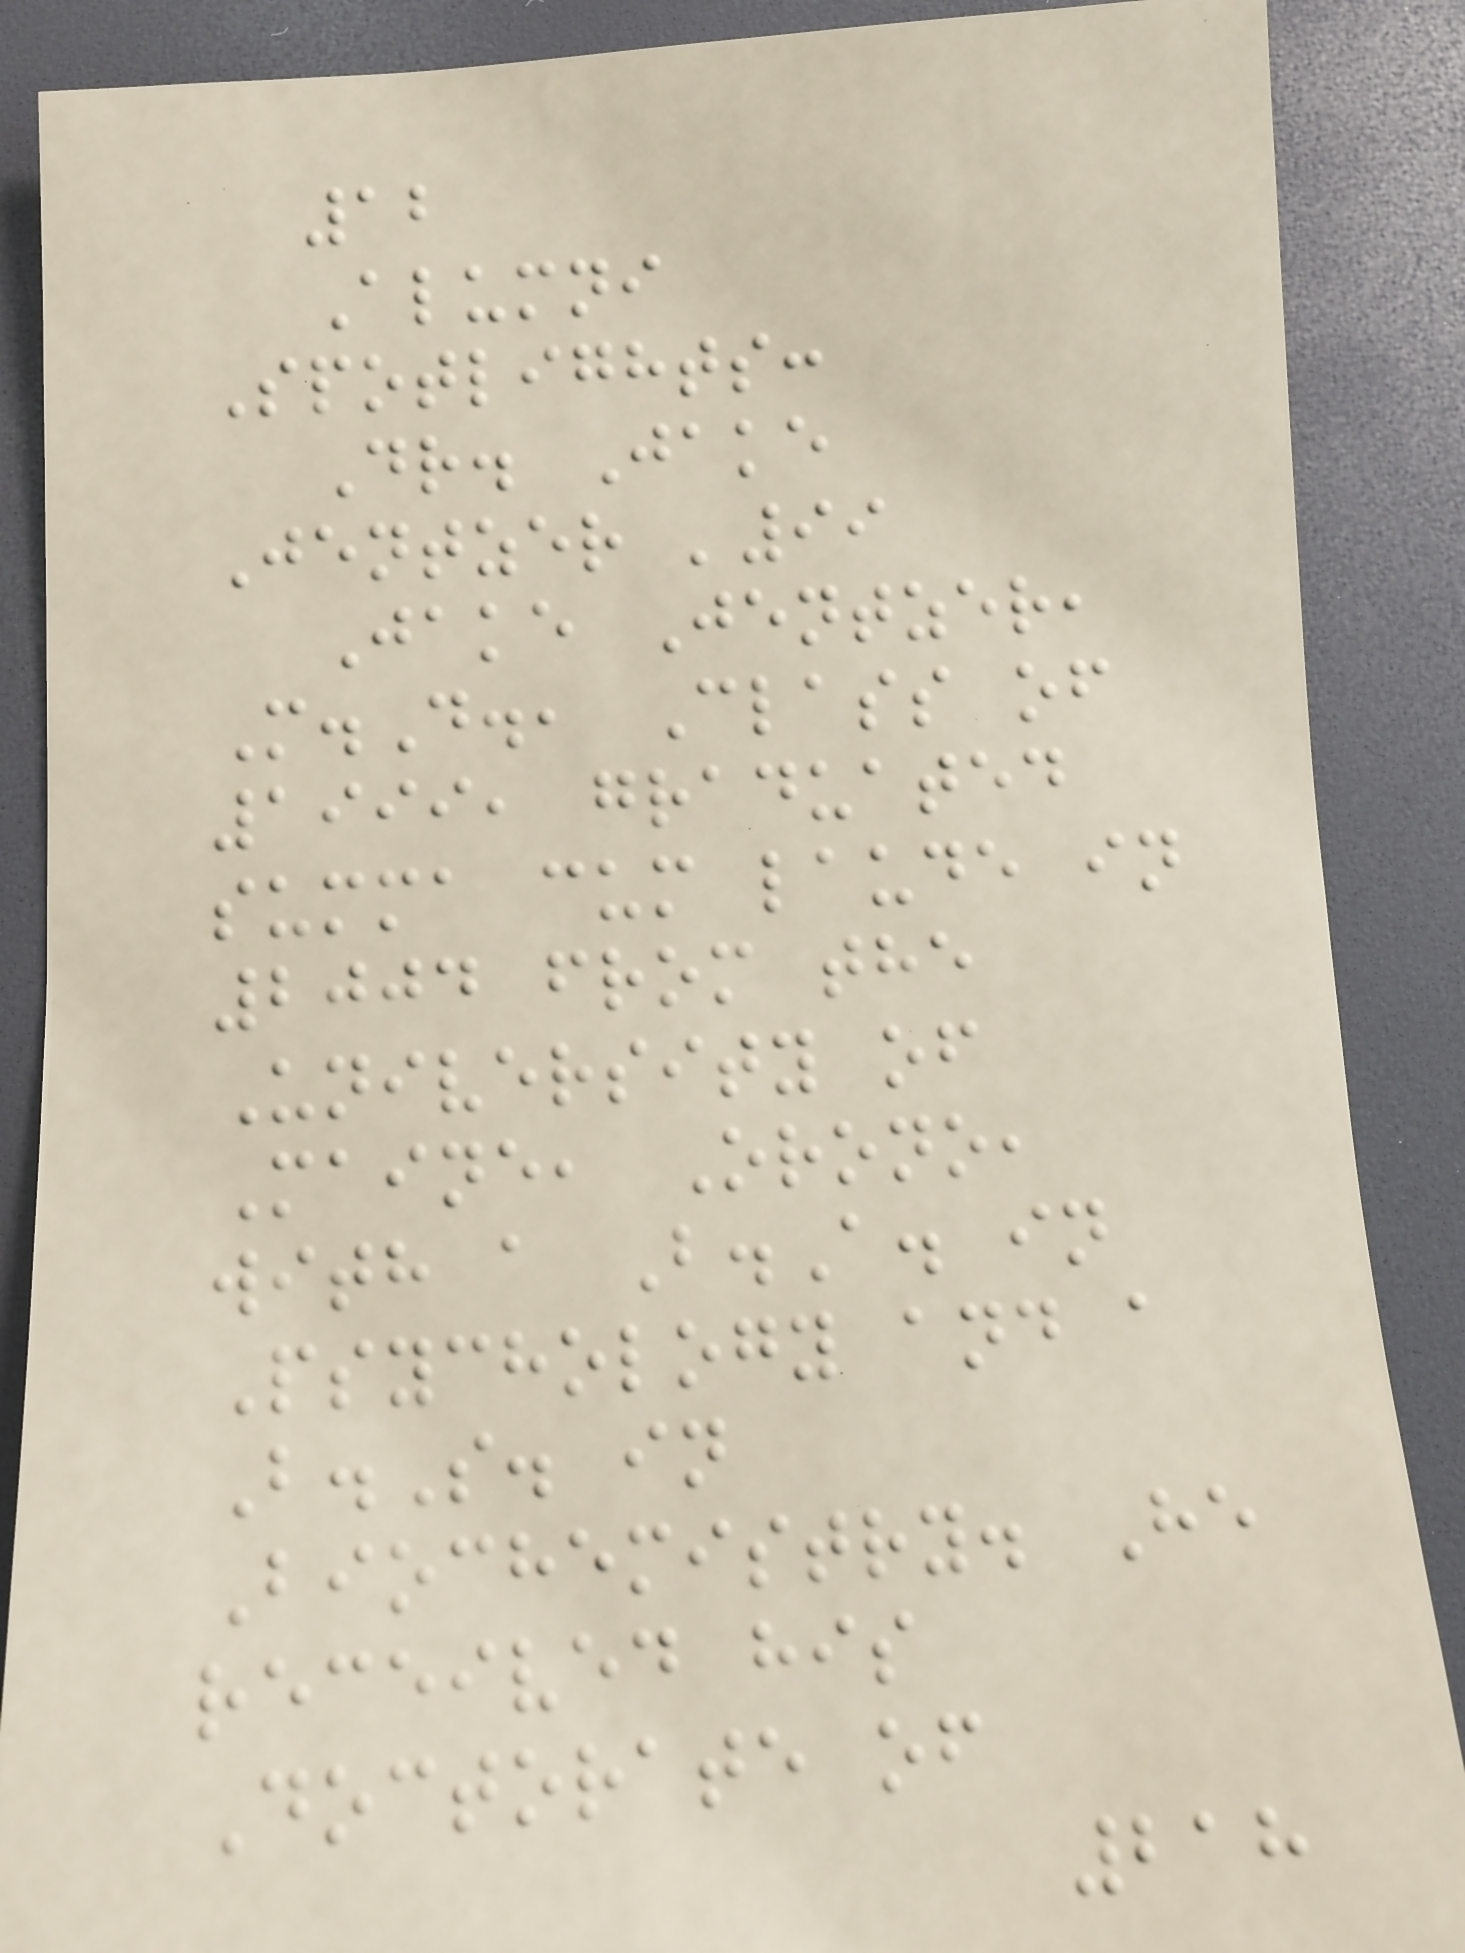12
Alumni
Spotlights:
Dr. Jake
Jentzer '99
Jake Jentzer,
M.D., Class of
1999, graduated
summa cum laude in
2004 from the
University of
Maine, Orono,
with a B.A. in
Psychology and a
B.S. in
Biochemistry. He
received his
Doctorate of
218
